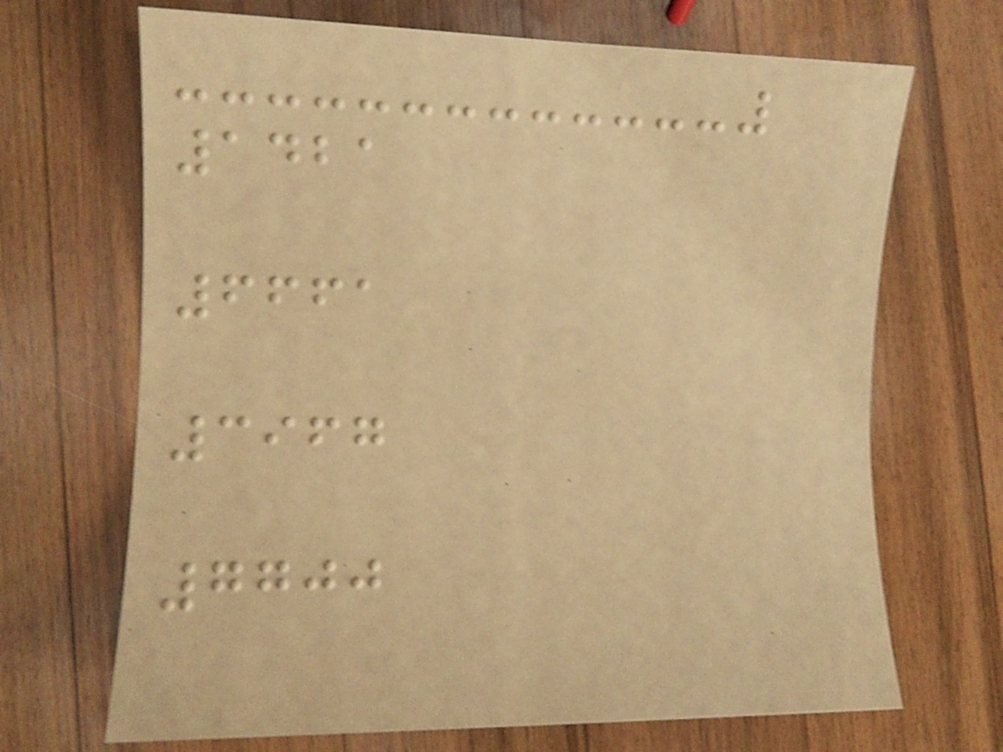1421
6661
3967
7700
